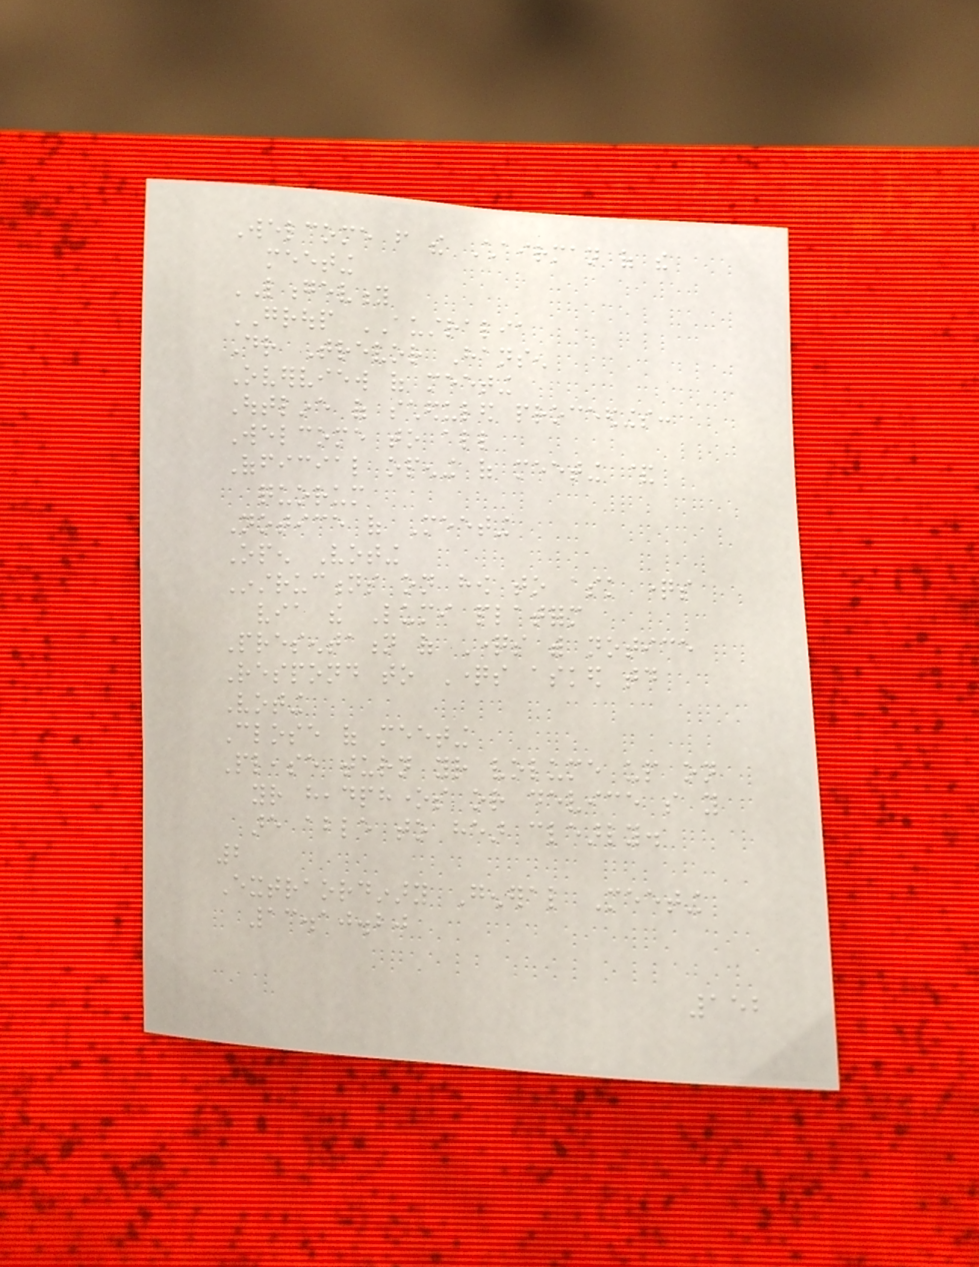Welcome from the Chairman of the
meeting
LONGEVITY
GROUP AUSTRALIA
Dr Trevor Hansen
Overview of meeting
Outline of scheduled proceedings:
Welcome to all
Official opening of meeting &
quorum
Notice of Meeting
Open Voting
Instructions on how to ask questions
via the Lumi platform
Presentation of Questions with notice
Respond to Questions asked today
Voting
Close of meeting
Please turn your volume up on
your headphones or device so you
are able to hear clearly.
2
Extraordinary General Meeting
13.10.20
152
